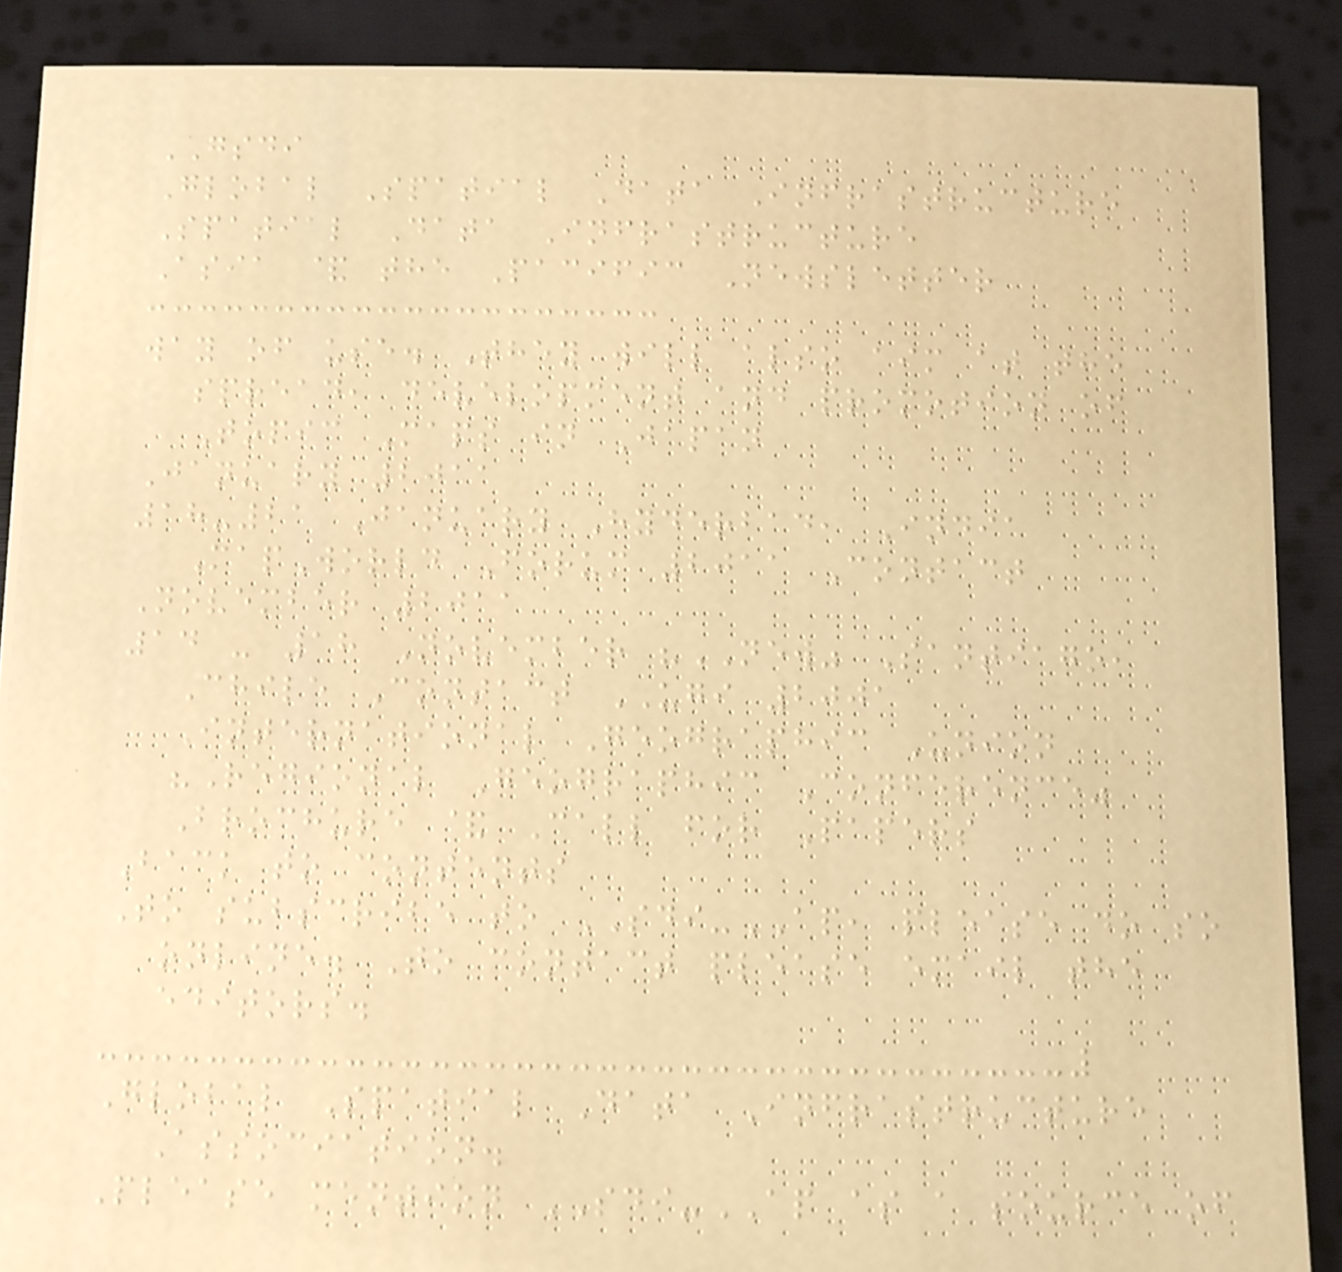GSDI
Global Spatial Data Infrastructure
Spatial Data Infrastructure
Asia & the Pacific Newsletter
way of use. They will also aim at the
spread, development and promotion of
Topic Maps in Japan
January 2011
18-21 January Hyderbad, India
MapWorld Forum 2011 Contact
November 2011
14 - 18 November "NEW" Santiago,
Chile Contact UGI 2001
International Geographic Union
"Regional Geographic Conference"
Brochure & Call for Papers
Back to contents
To subscribe to SDI-AP, please do so
online. To contact please email the
editors.
Global Spatial Data Infrastructure
Association.
Please mention SDI-AP as a source of
